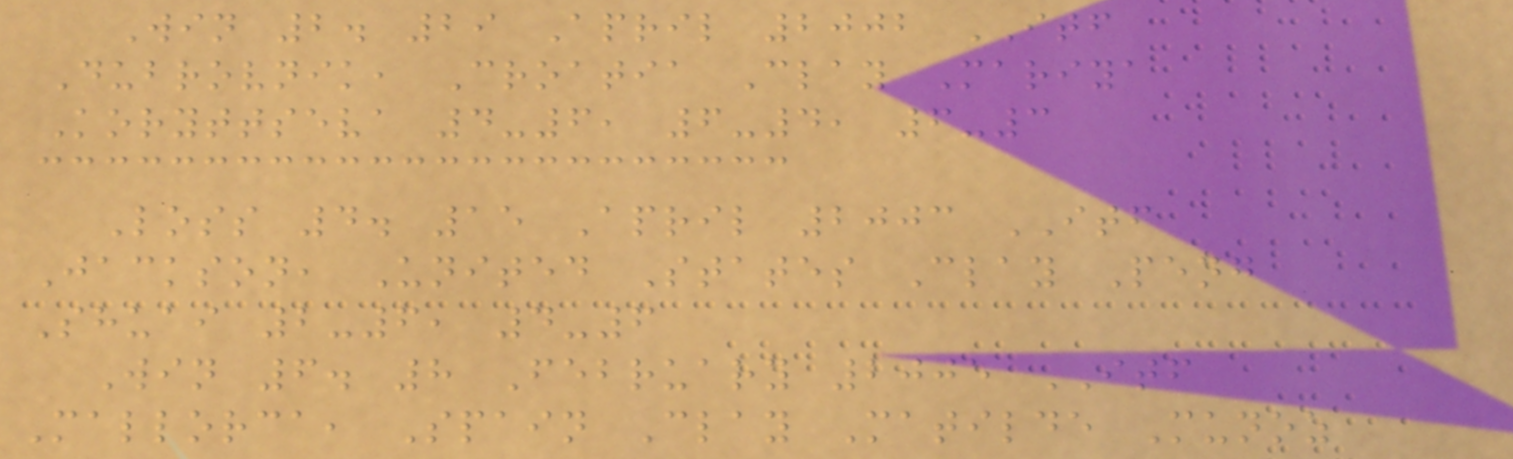Win 2. 29 April 2002 ITF
Dubrovnik, Croatia Clay Mariya
Koryttseva 4-6, 6-4, 6-3
Loss 4. 15 April 2003 ITF
Jackson, United States Clay Peng
Shuai 2-6, 4-6
Win 6. 8 February 2005 ITF
Mallorca, Spain Clay Matilde Munoz
